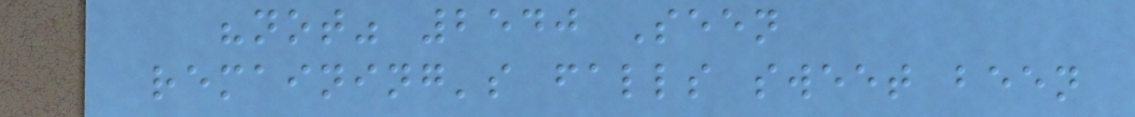"not" 2540 Seen
remaining's falls sweet been
